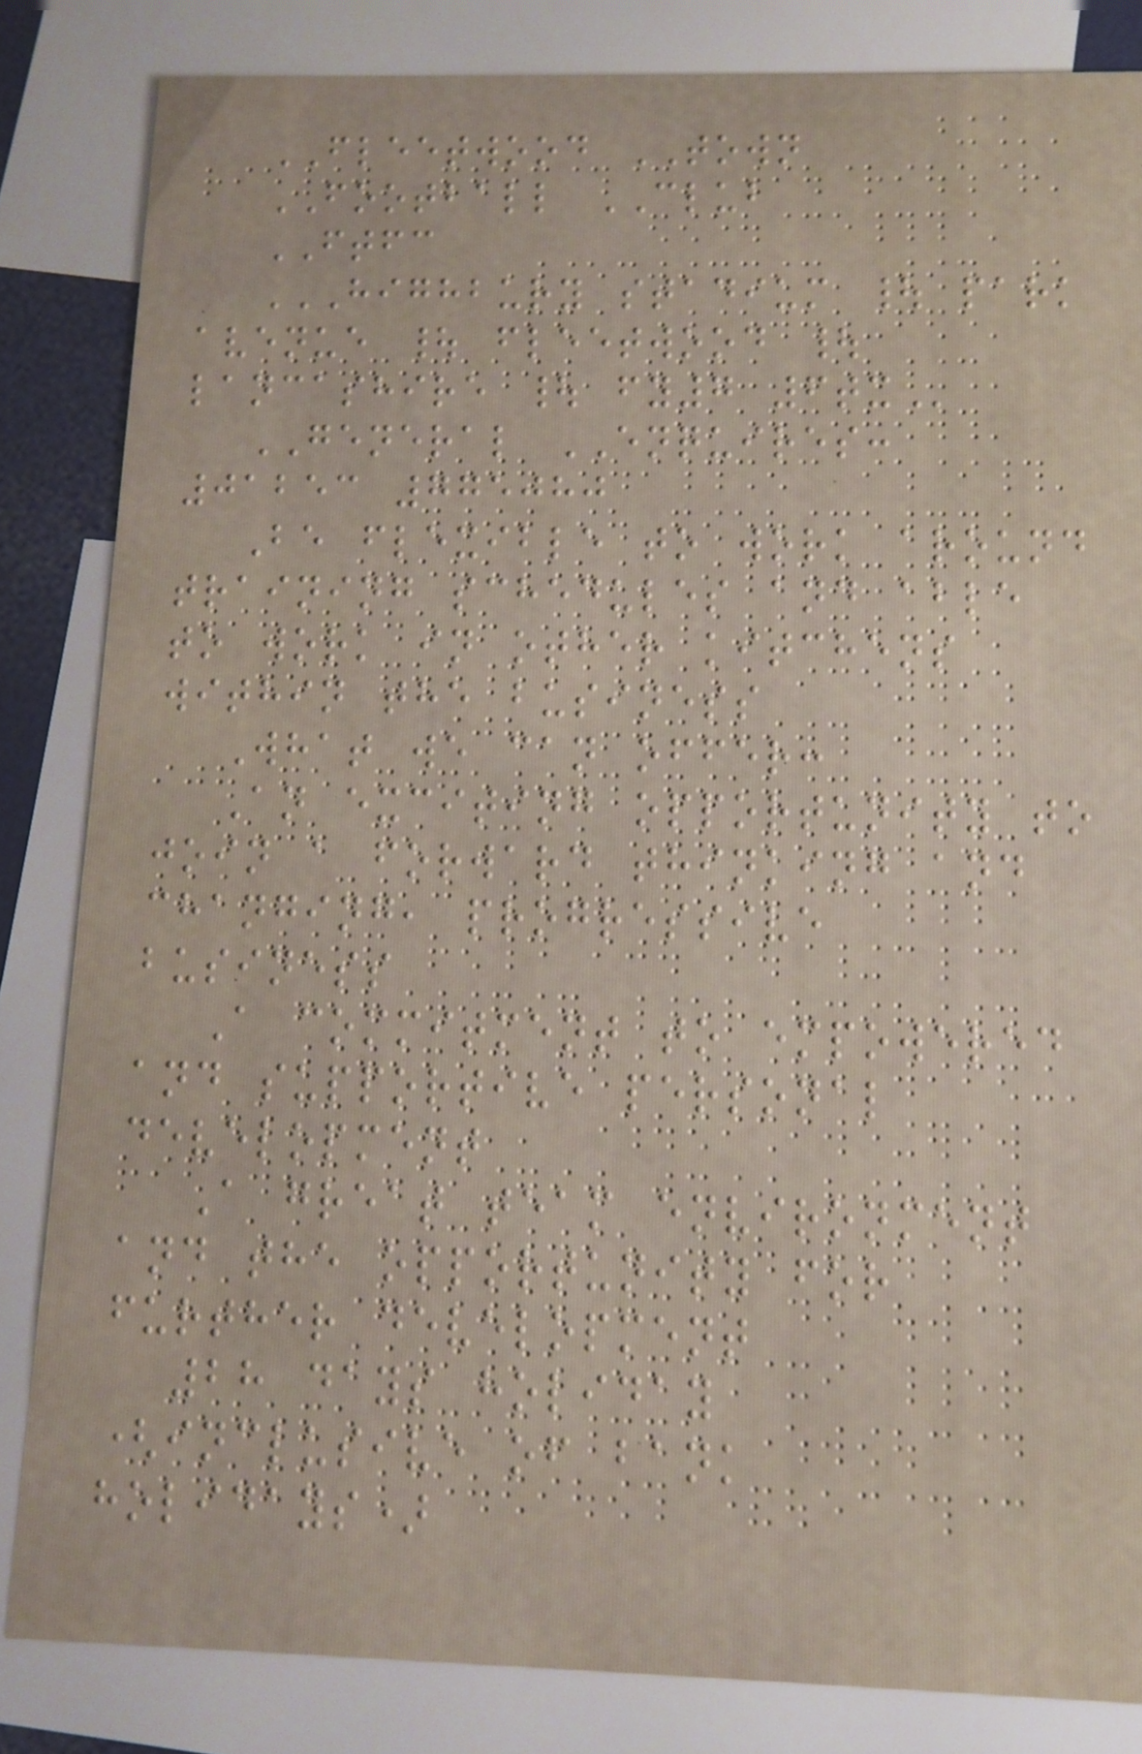FLEETWOOD TOWN
FOOTBALL CLUB
FTFC
HIGHBURY STADIUM | PARK
AVENUE | FLEETWOOD |
LANCASHIRE | FY7 6TX
GENERAL ENQUIRES:
01253 775080
Be flexible to work around
training schedules and able
to work in other kitchens
within the business
What we can offer:
An exciting opportunity to
join a forward thinking and
changing, progressive
business
A commitment to empowered
and supportive personal
development
A great team environment
and the opportunity for
further development
28 days holiday
(inclusive of bank
holidays)
